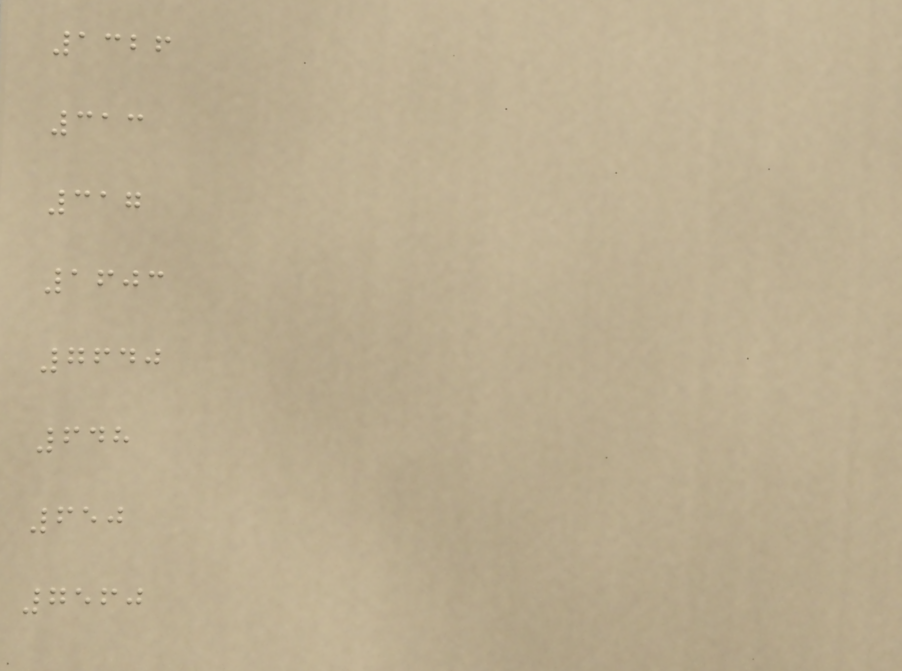1326
313
317
1603
7640
648
650
7560
